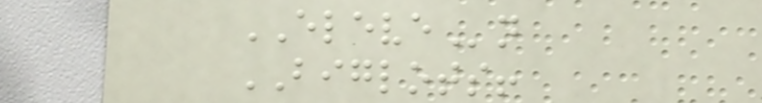ELEVEn
BIGLOTS!
